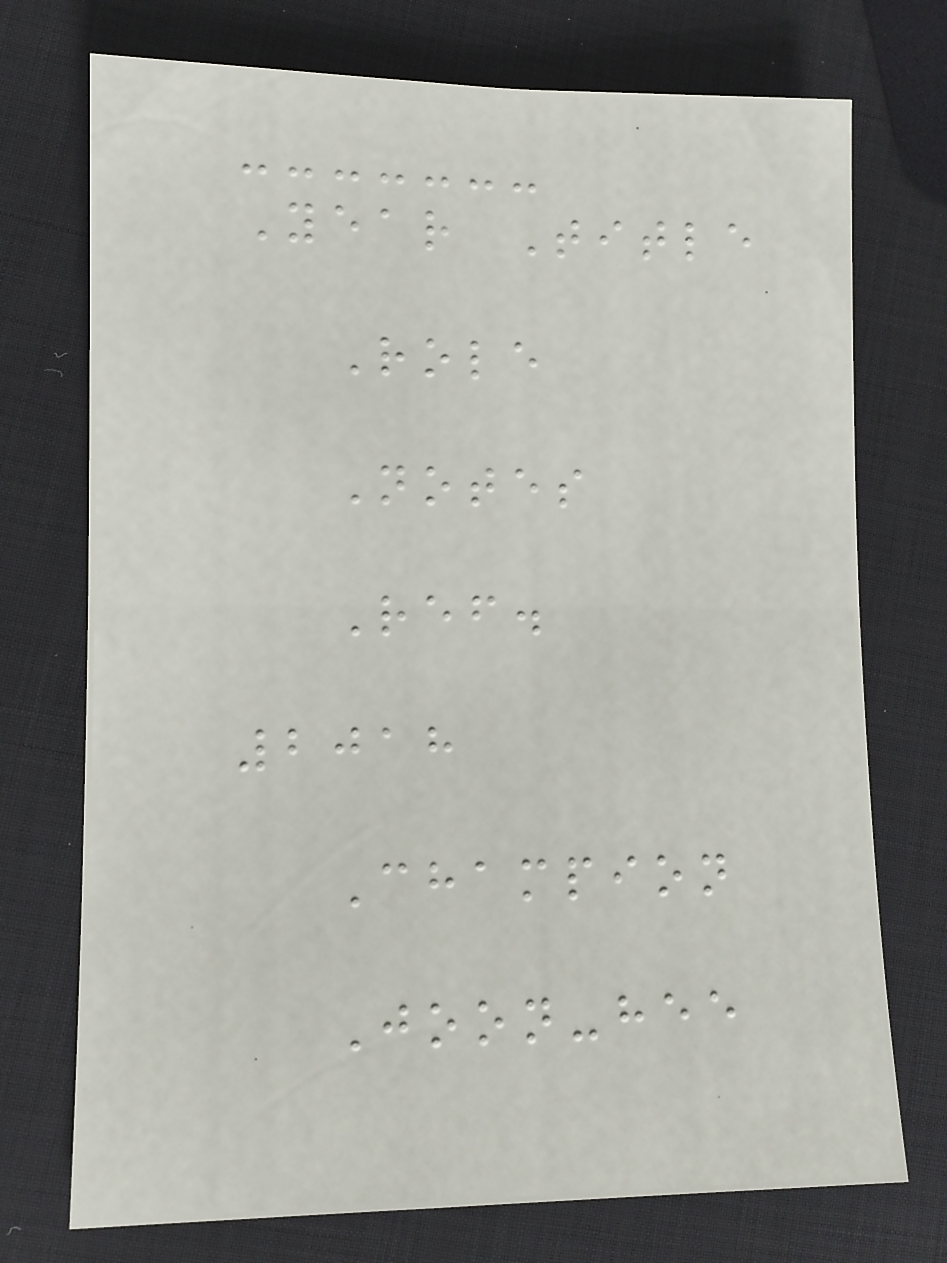Year Title
Role
Notes
Ref.
2018
Champion
Joon-hee
